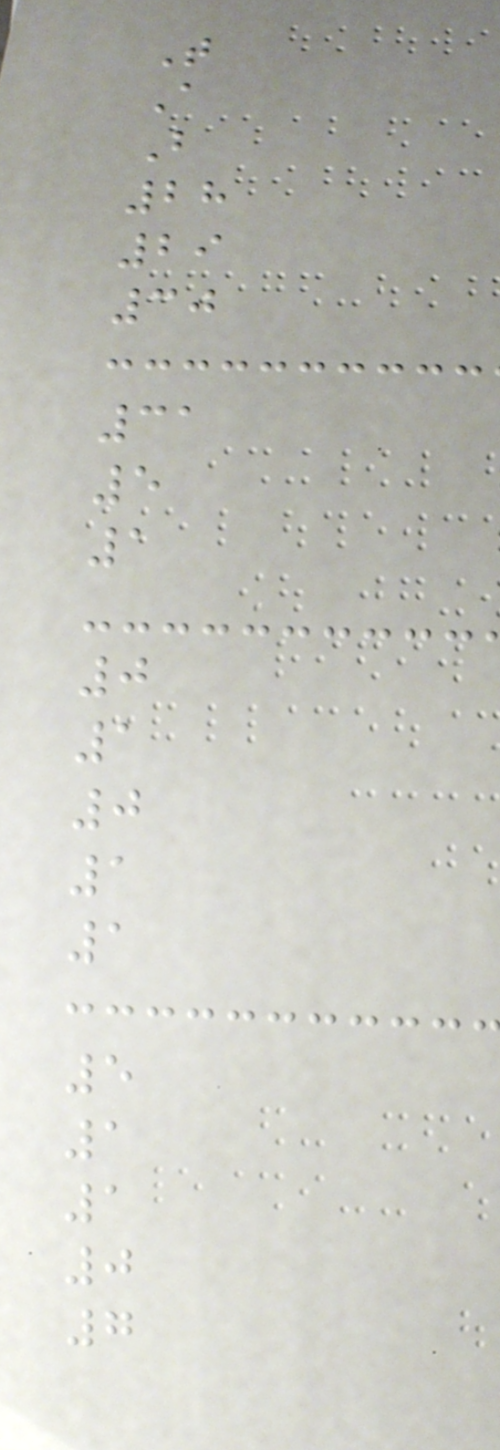T
A
B
28
29
30
31
5
1
0
1
0
1
1
5
1
1
0
7
